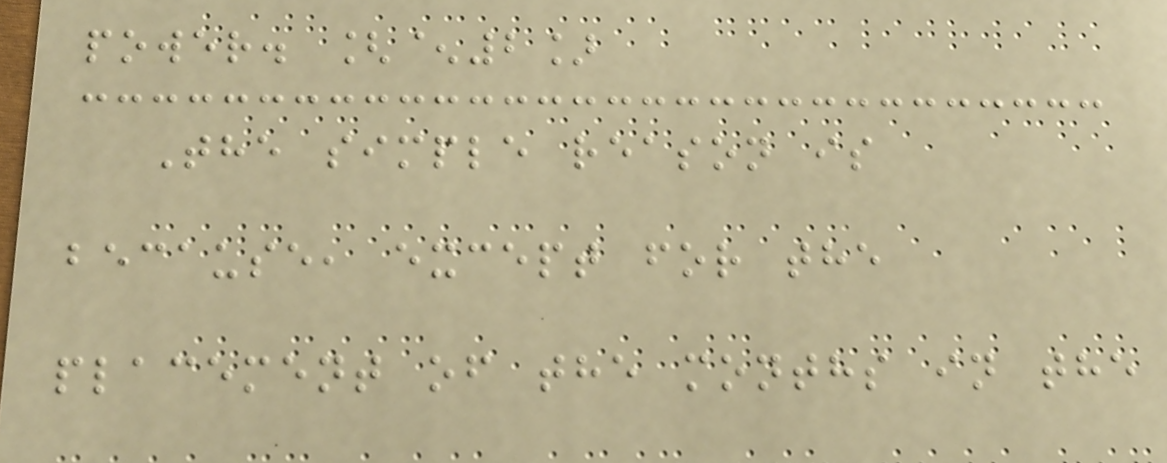power. [^2]
The simple reason is
because, except for the
placement of the months in the
